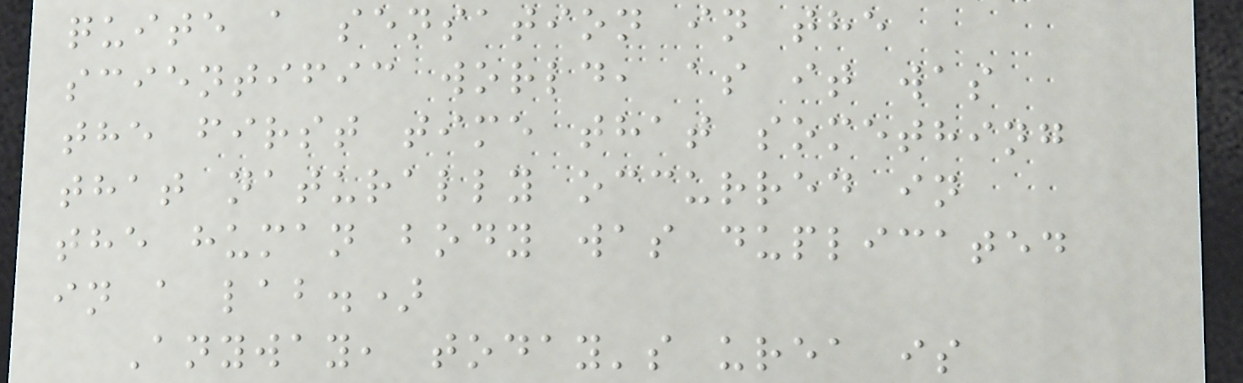quite a sensation in the
scientific world, as it was
the first time that something
that naturally occurred in
the human body was duplicated
in a lab.)
Anyway, today's urea is
